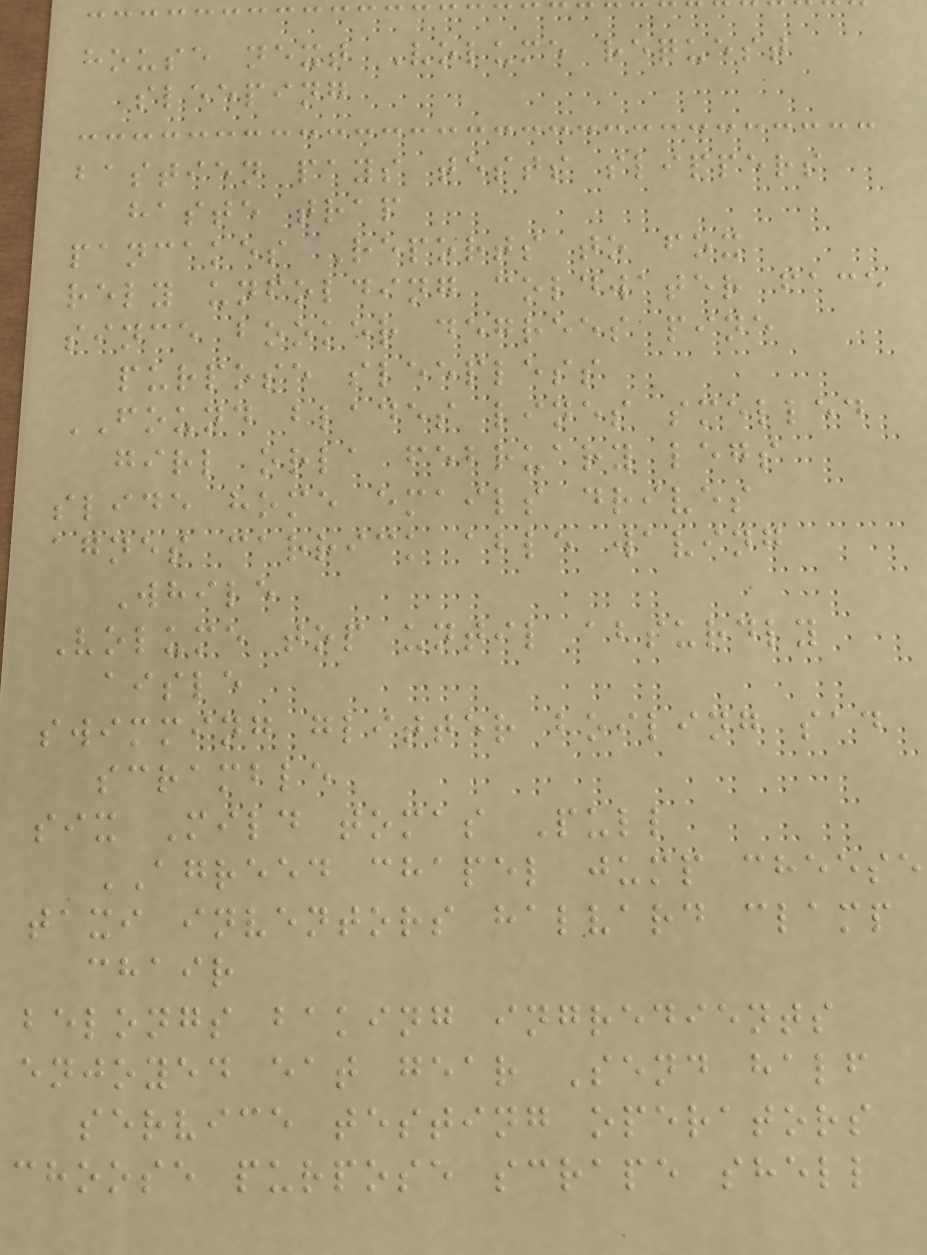house next Volume request
sleeping
bastien pays tests slippers
haste trap
pancakes Reports to fox
rely unfolding coldwater face
since booker degrees pine
purpose sleepless
FOUND blades lines smelled
girl orla february legs
slide home emails drives
agnes carrick able waving
While
Volume top until absurdly
aisle
swimming glitter boiling sad
scramble
six Mild tomas Pull
AGREED chapel jump cheese
taxi inventors halvard clamp
chair
belongs baking ingredients
enjoyed eat gear Send half
service testing operators
choose purpose scrape shell
